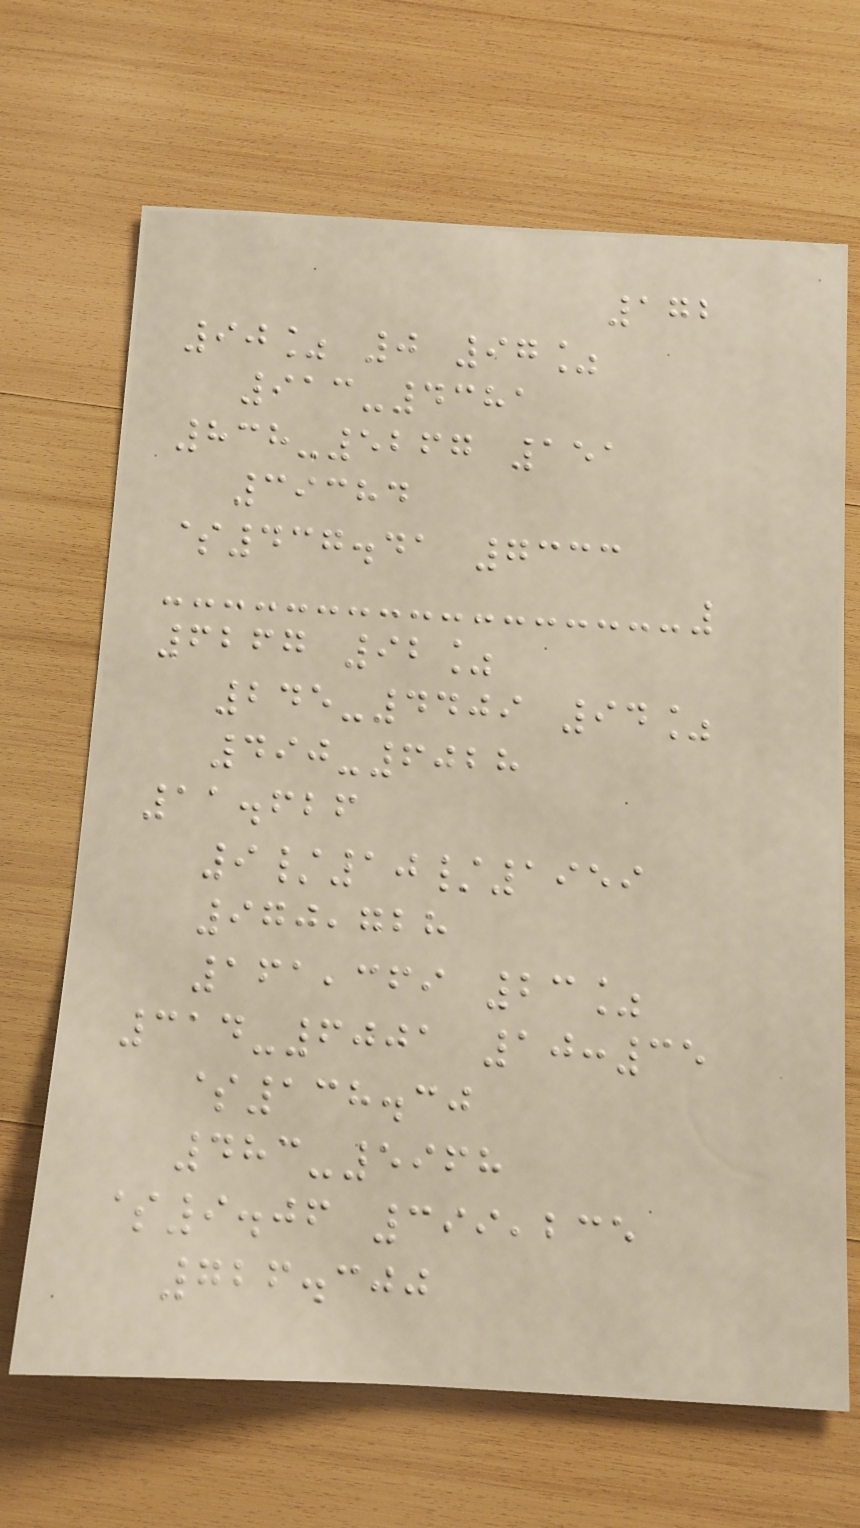172
90% 0 97%
913-4381
838-5267 151
39384
$437.41 7333
6267 92%
245-4409 94%
490-6028
11.626
9/10/1959
970,728
161,369 23%
314-6001 10:35
$138.30
483-5968
$9.06 399,235
726.300
